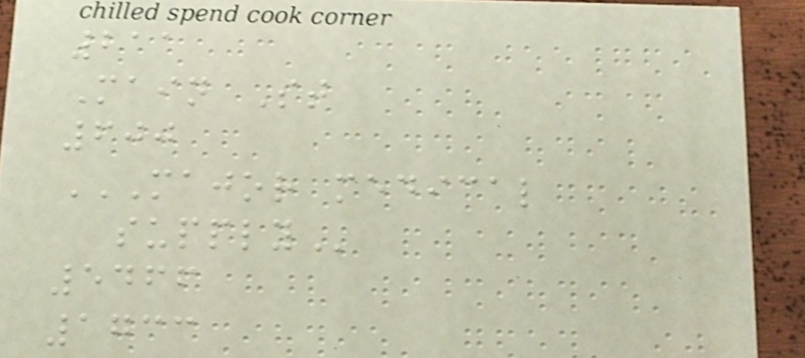211
Main St
600
MAJOR MEDICAL
SUPPLY
5466
1733
